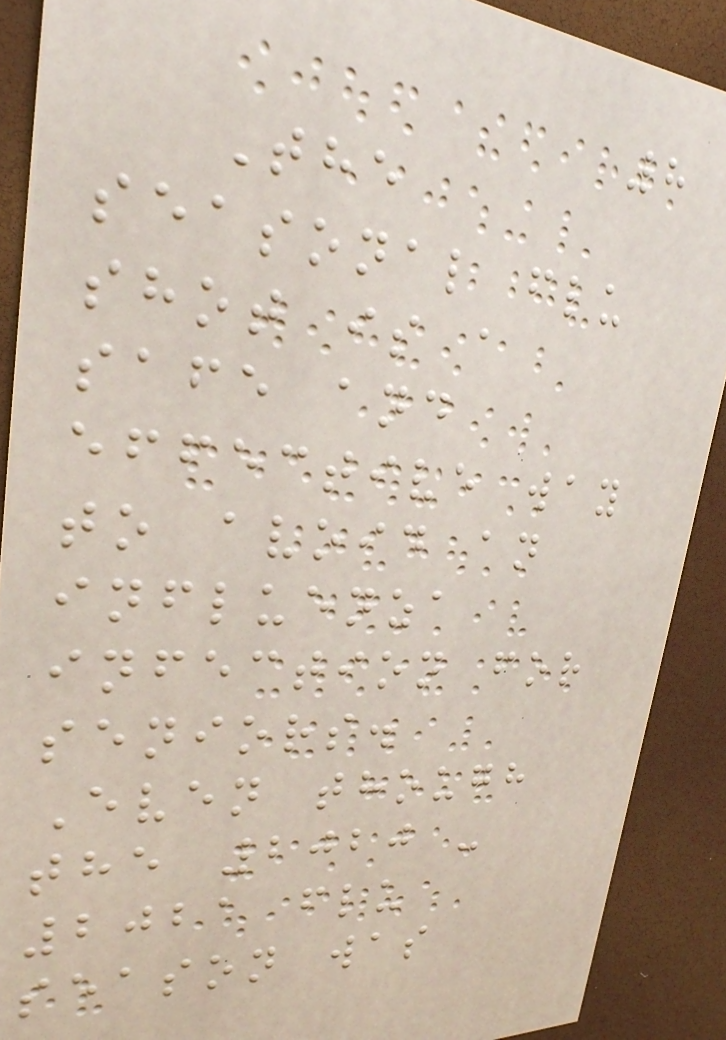8
The
seasonal flu
shot is a
safe and
effective way
to avoid an
influenza
infection for
seniors.
Even though
the 2020 -
2021 flu
season was
